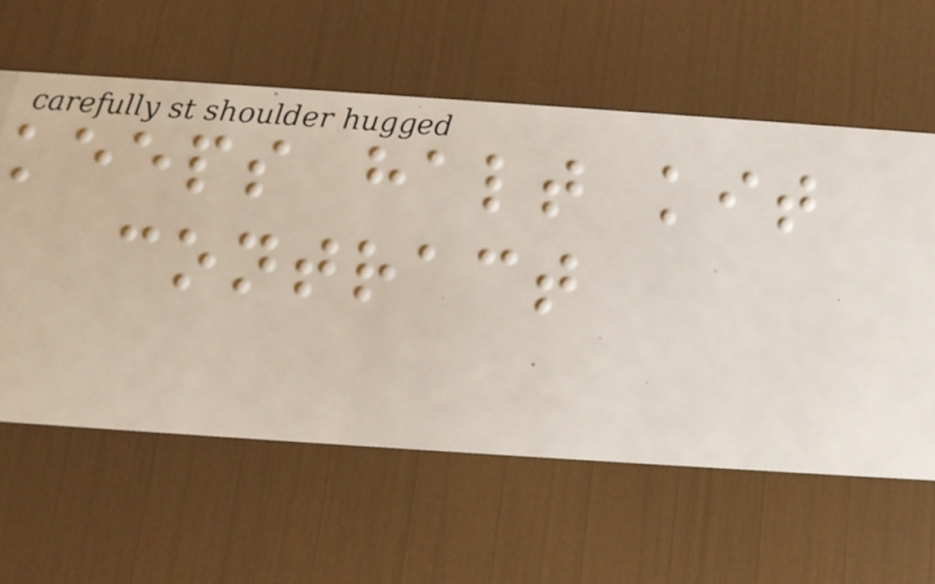keeps halt kit
contract
